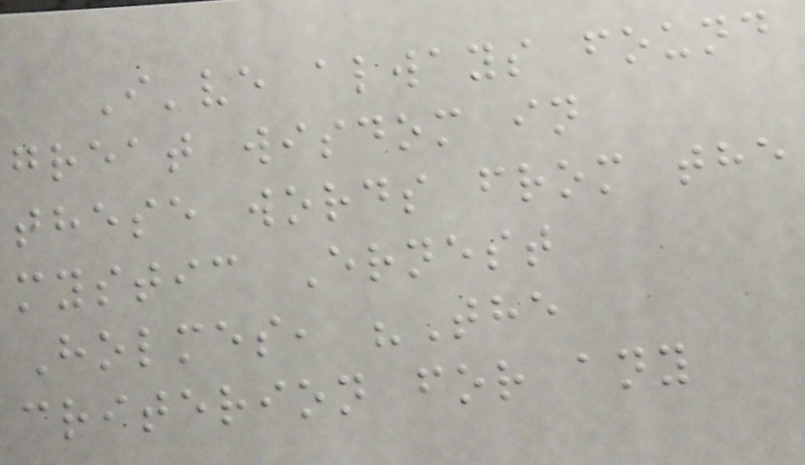I've always found
great wisdom in
these words from the
mystic Ernest
Holmes, "The
criterion for any
